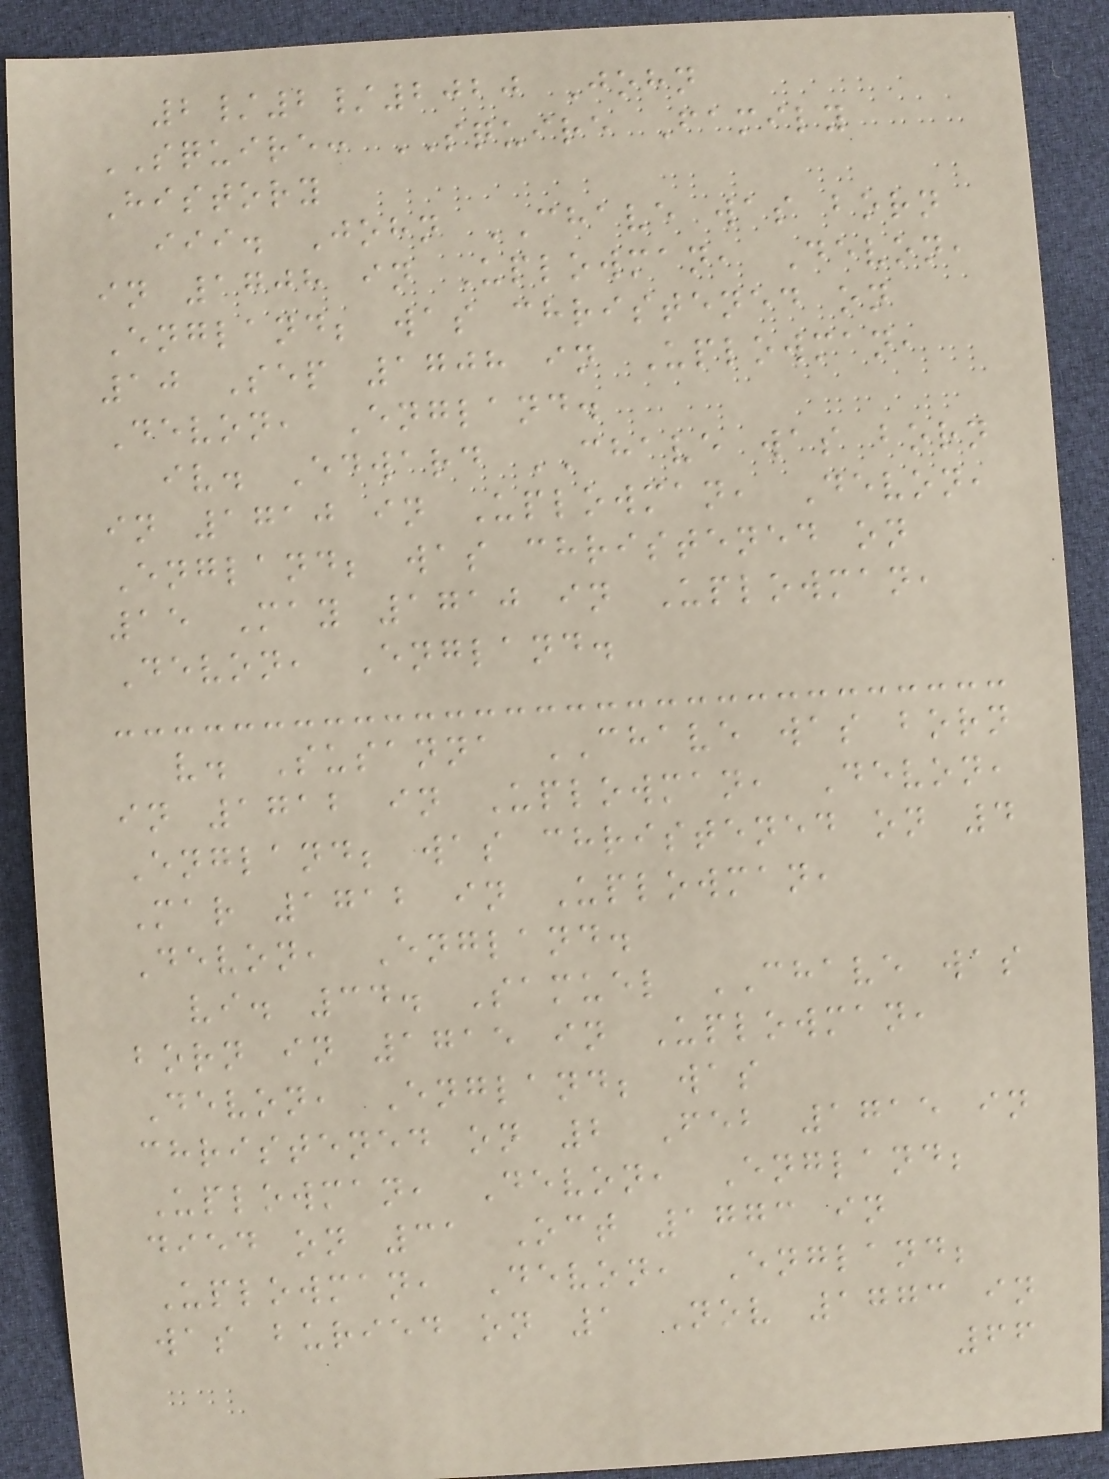2/2/2020 John
SQUIRE: SQUIRE Family
History
iii. John CHAVE was born
in 1708 in Uplowman, Devon,
England; was christened on
10 Sep 1708 in Uplowman,
Devon, England.
iv. Edward CHAVE was born
in 1710 in Uplowman, Devon,
England; was christened on
15 May 1710 in Uplowman,
Devon, England.
v. Susanna CHAVE was born
in 1712 in Uplowman, Devon,
England; was christened on 4
Mar 1712 in Uplowman,
Devon, England.
vi. 34. Samuel CHAVE was
born in 1715 in Uplowman,
Devon, England; was
christened on 2 Feb 1715 in
Uplowman, Devon, England;
died on 31 Oct 1773 in
Uplowman, Devon, England;
was buried on 1 Nov 1773 in
66
